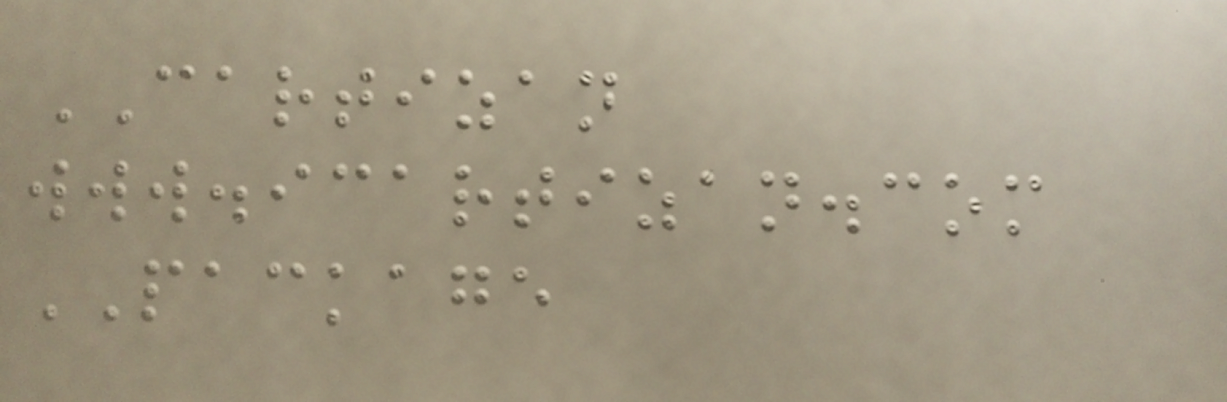CARTIZAN
www.icartizan.com
PACKAGE
